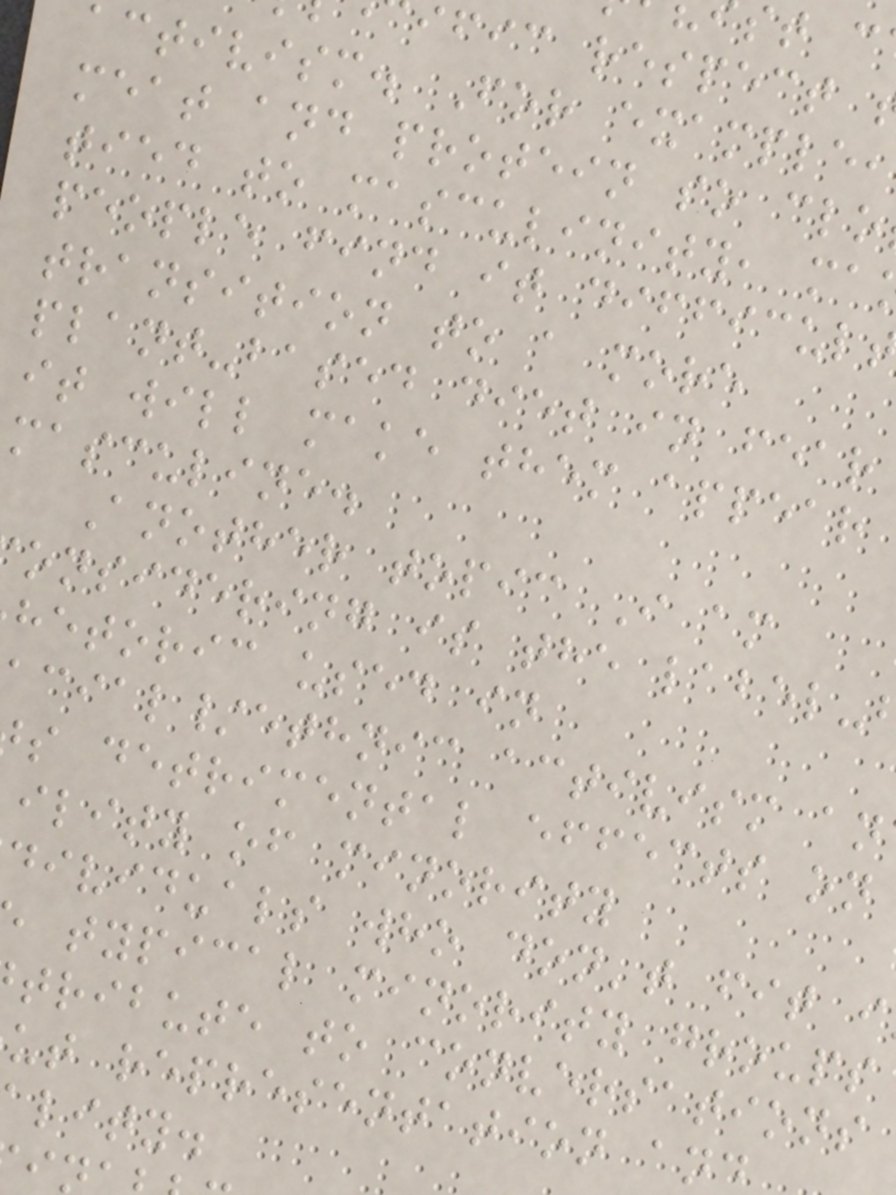ific respect
activism. For example,
meat and protein so clo
tied to masculinity, ma
people find it difficul
transition to a more
plant-based diet in fear
it will make them appear
masculine.
Another topic I am
onsidering is the label-
hetoric used in
acial/ethnic activism an
s detrimental effects on
ility of minority
dividuals who don't fit i
typical minority groups
tribute to conversations
ut representation an
lity.
